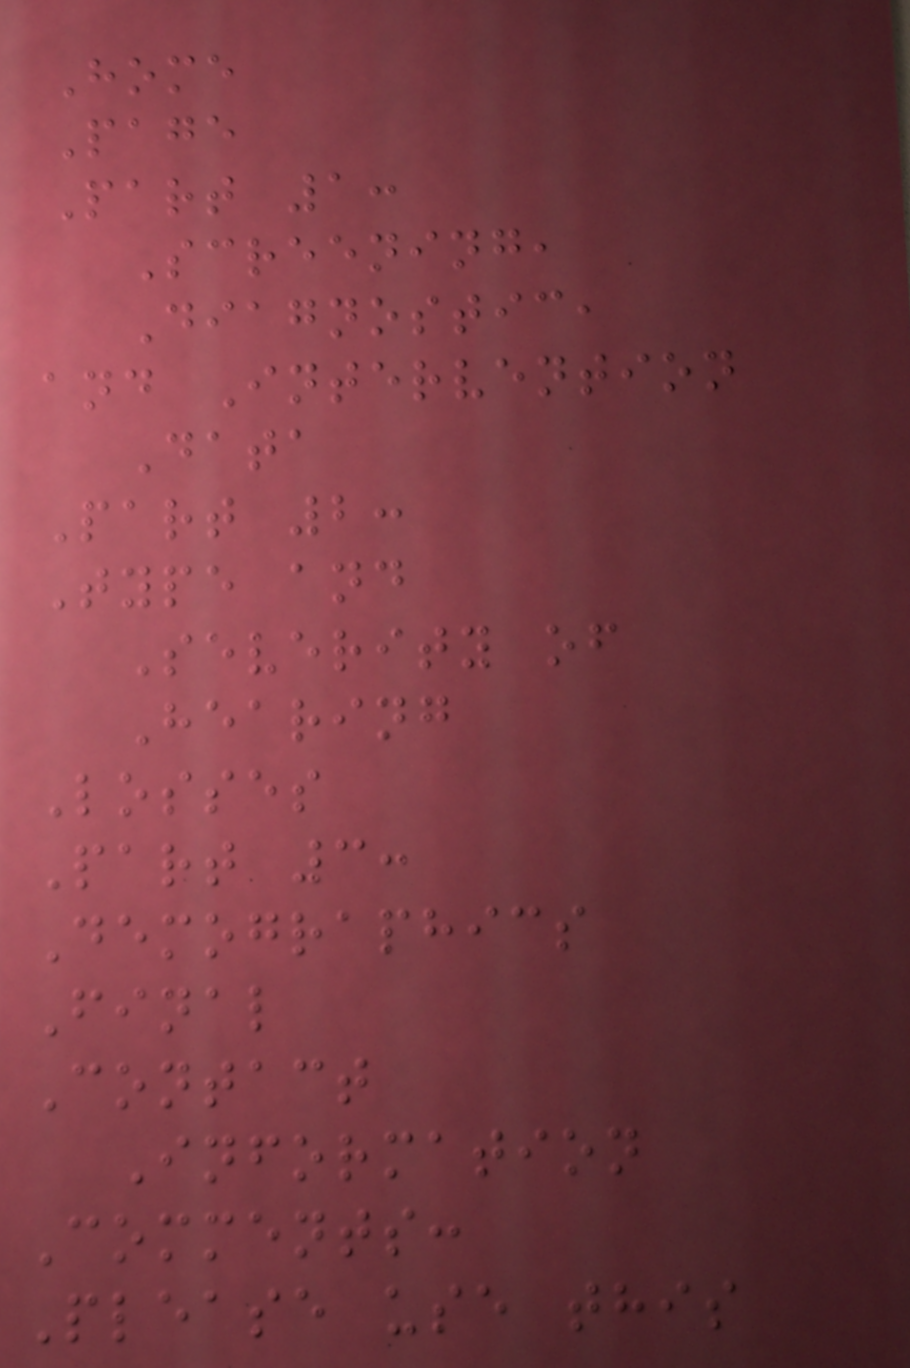Home
Page
Part 1:
Screening,
Diagnostic,
and Intervention
Data
Part 2:
Type and
Severity of
Hearing
Losses
Part 3:
Demographics
Final
Contact
Information
Comments:
Please use this
